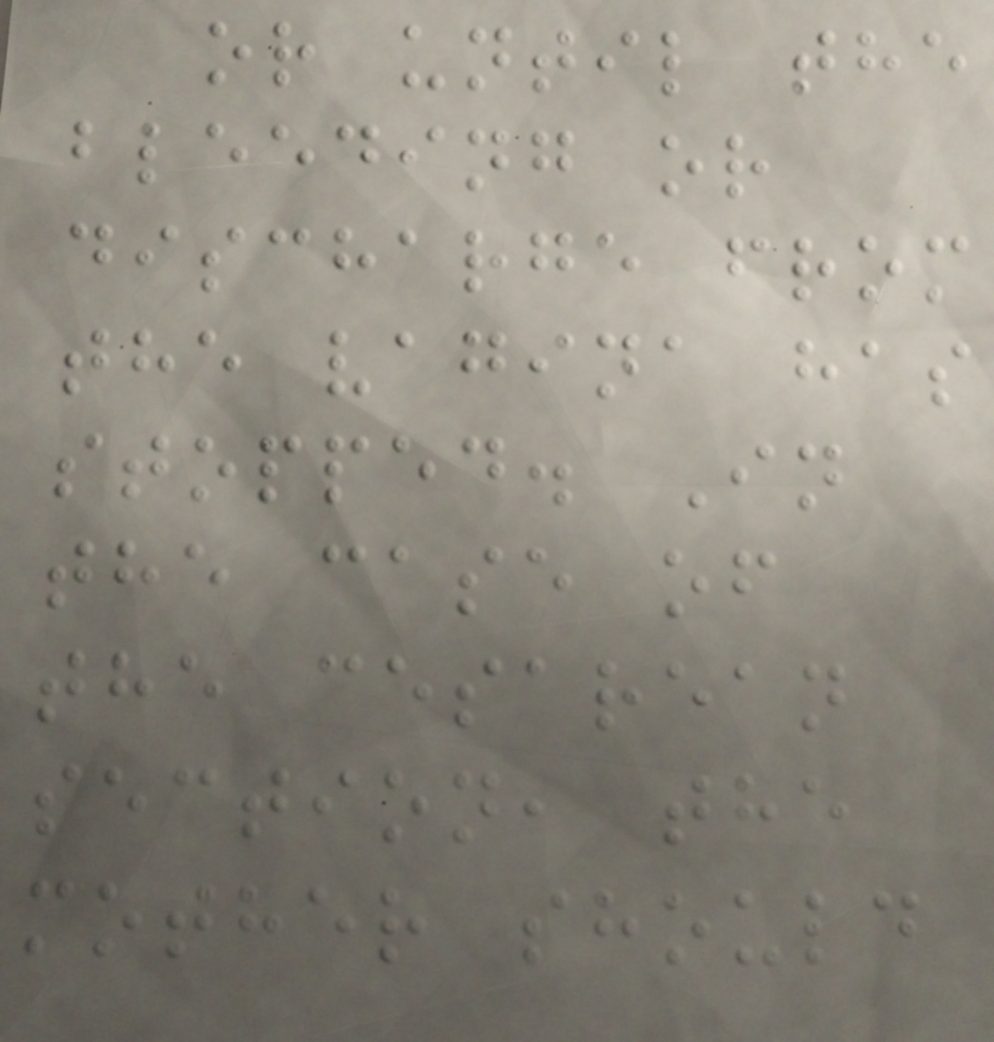or until the
bleeding or
discharge from
the vagina has
stopped. In
the case of
the cesarean
section, the
mother should
